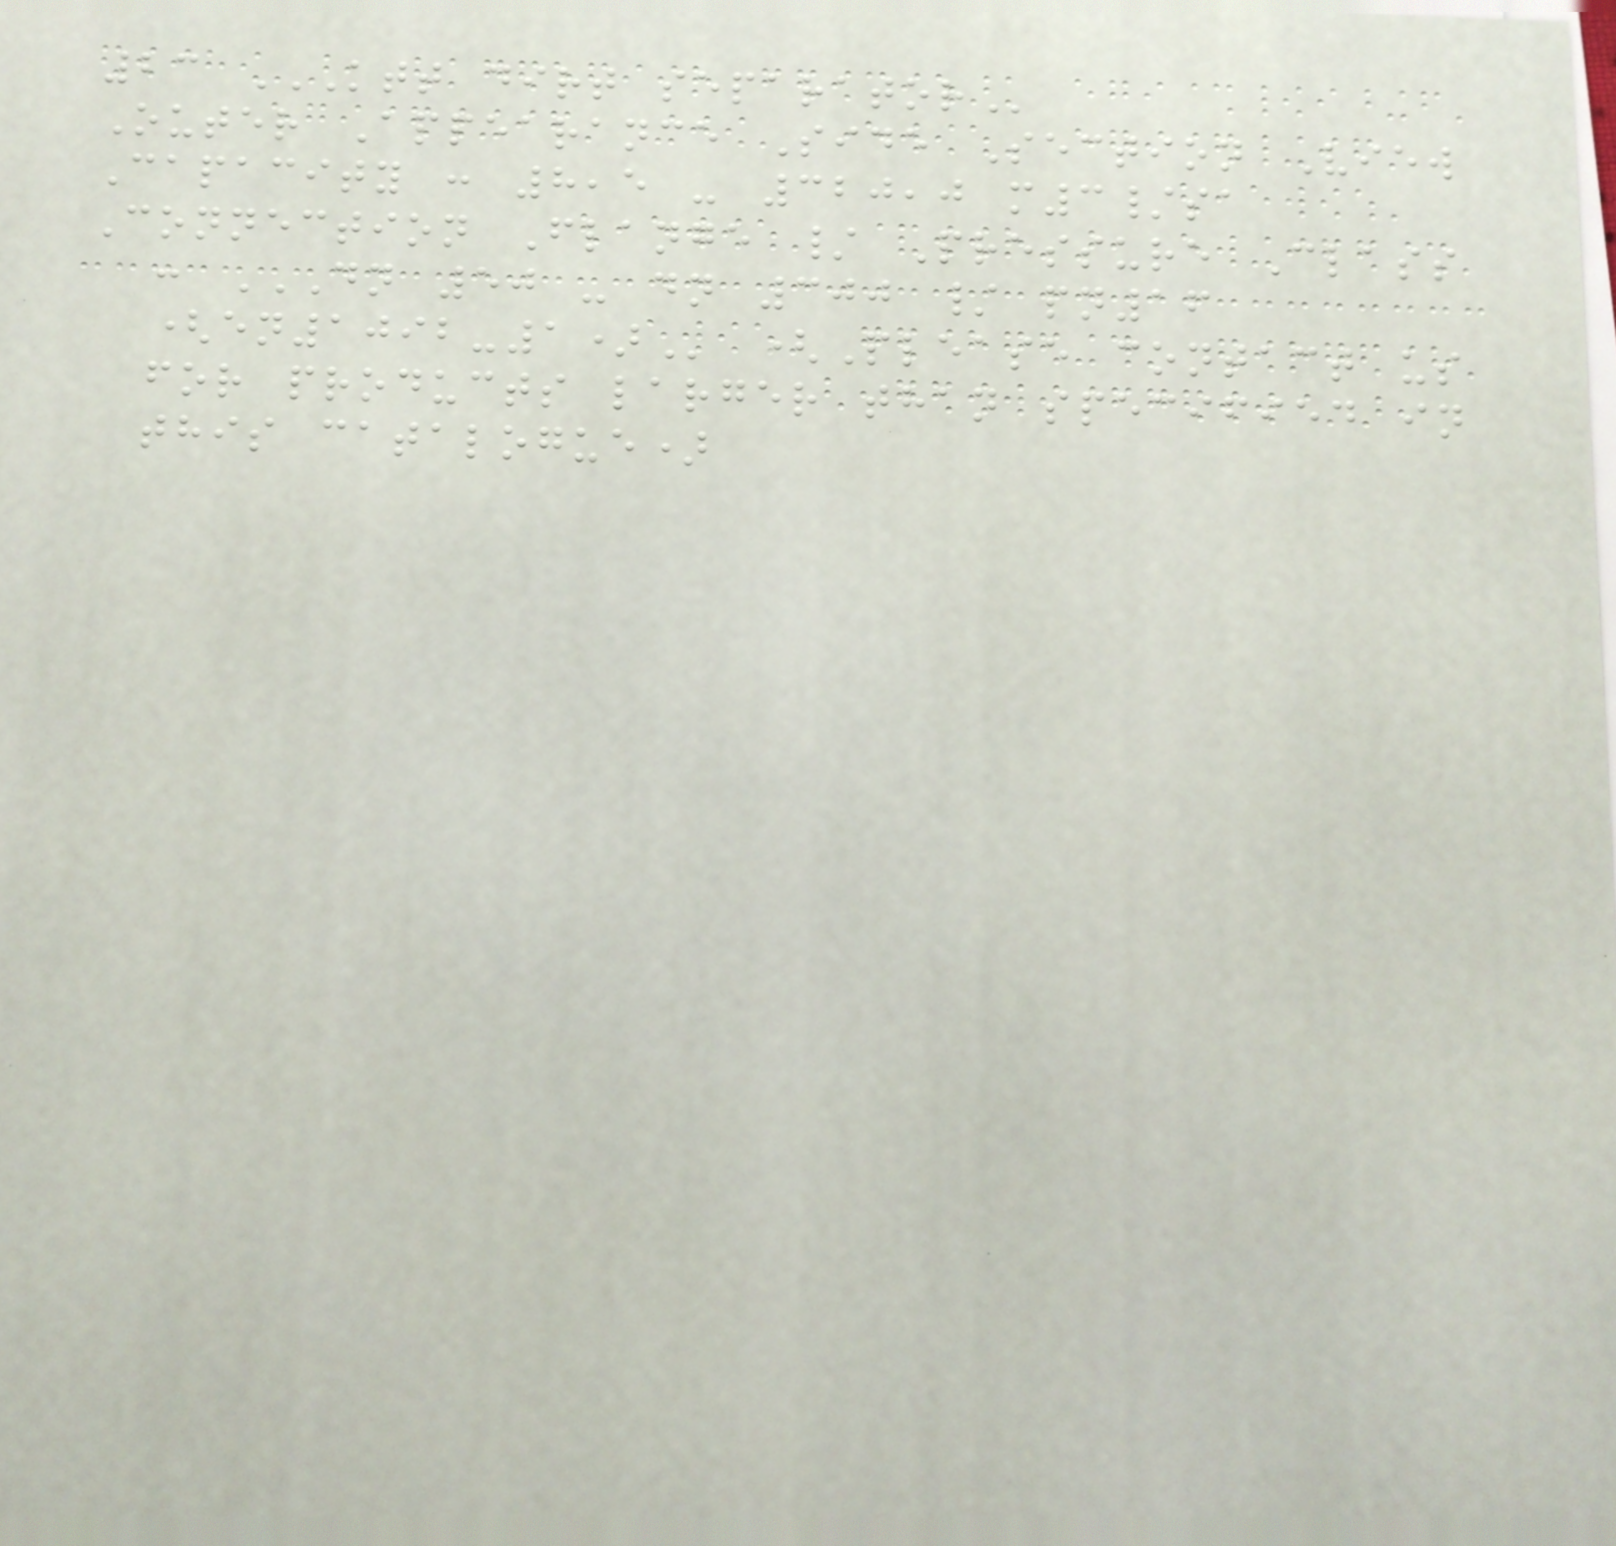23 KTT DIRT SEPARATOR
Outer Appearance Side Section View
Capacity : 8,5 - 320,0 m3/sa
Connection Flange / Pressure Class
: DN 50 - DN 300 / PN16
(EN1092-1) (Please contact us
for products larger than specified in
this catalogue)
